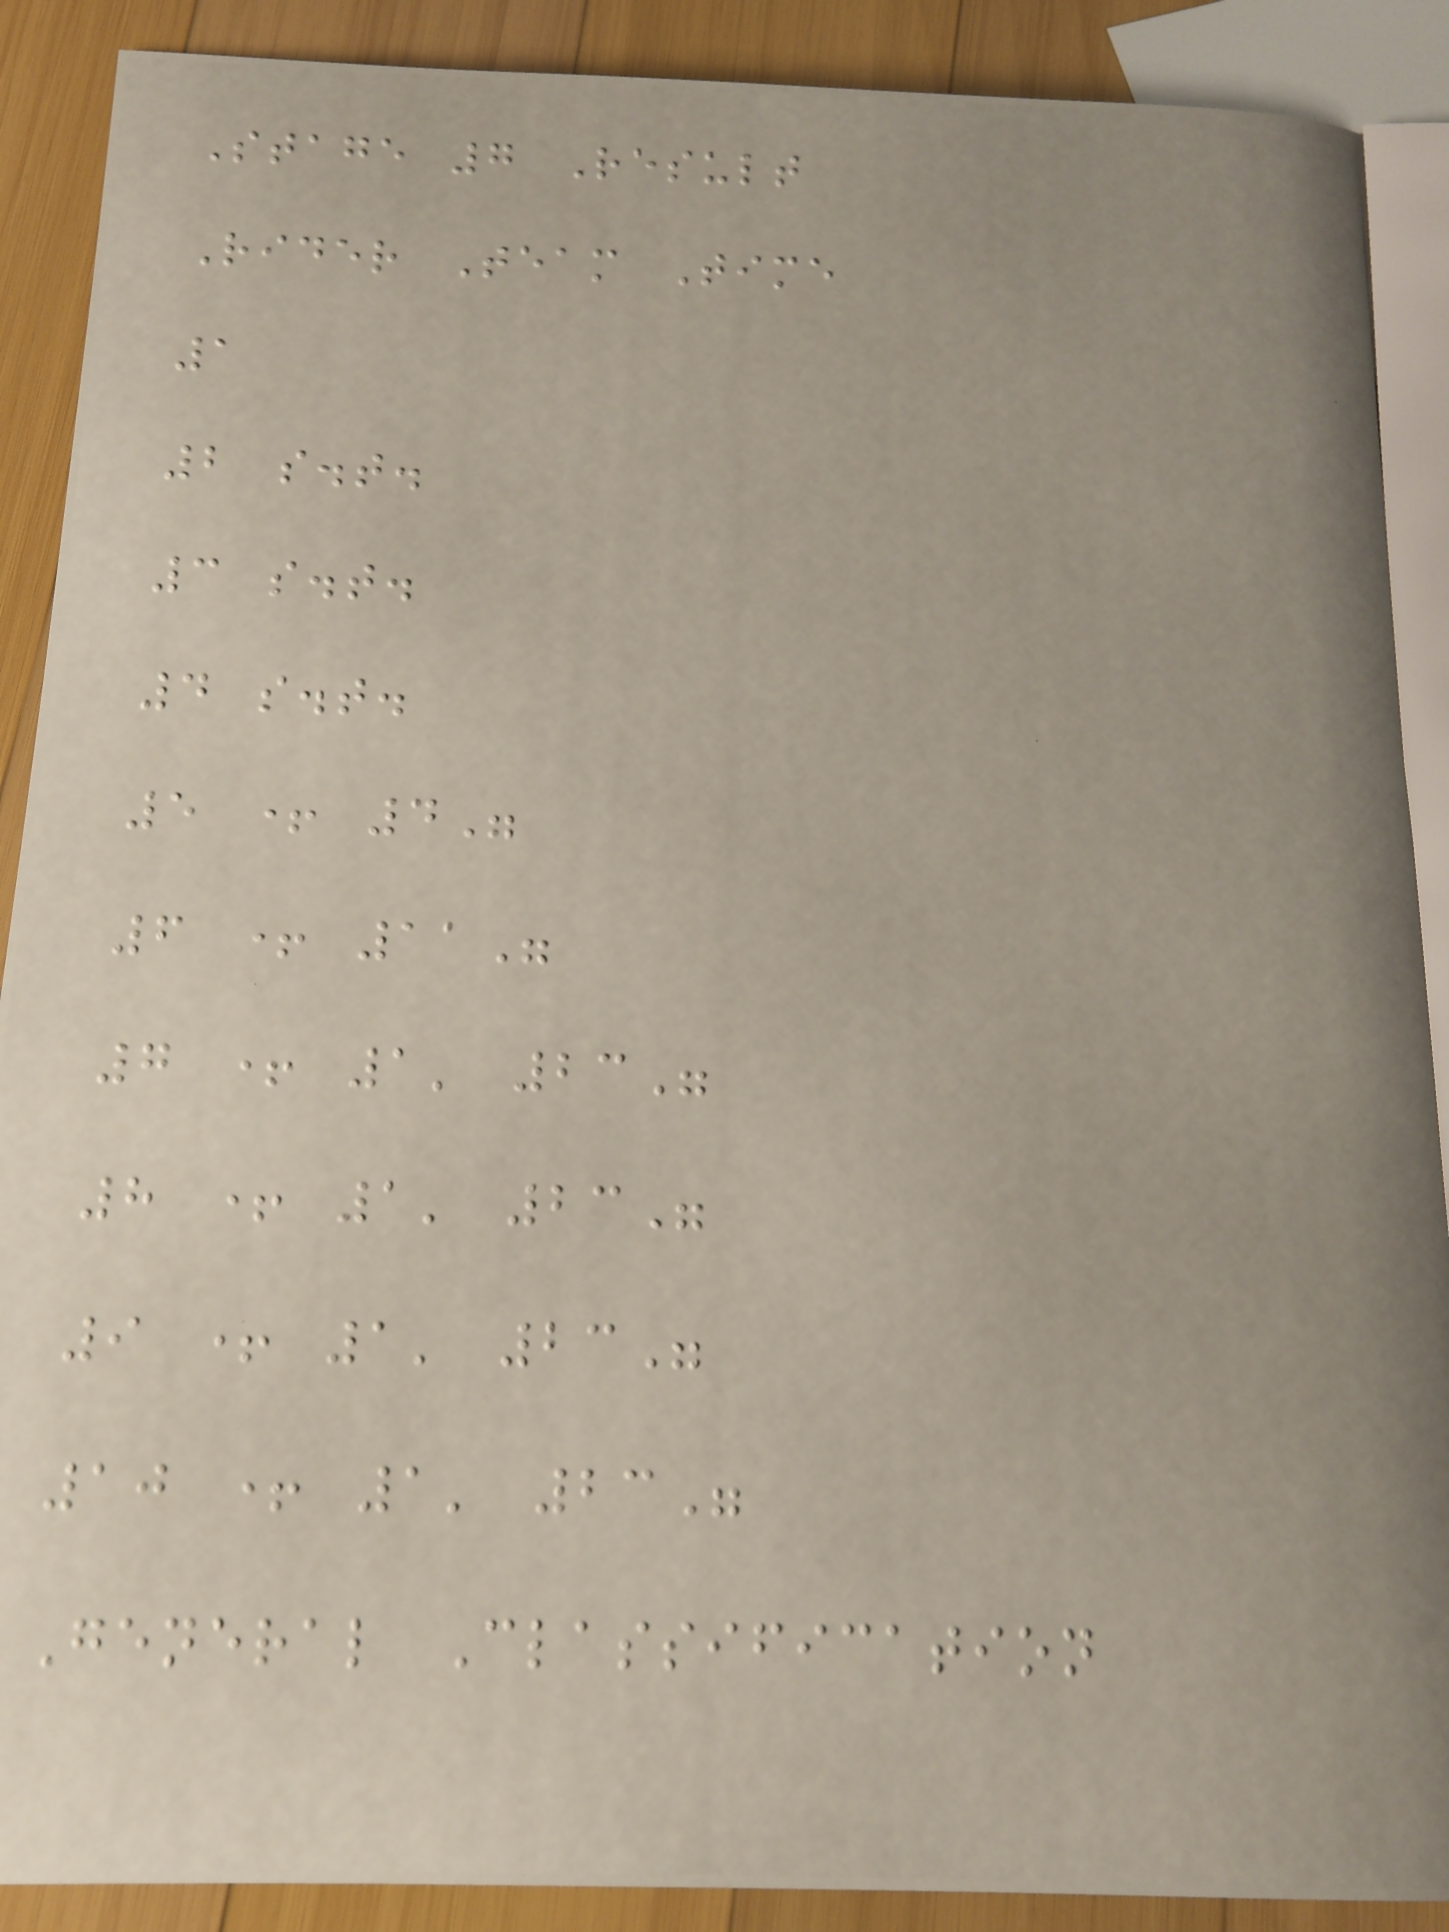Stage 7 Result
Rider Team Time
1
2 s.t.
3 s.t.
4 s.t.
5 + 4"
6 + 11"
7 + 1' 23"
8 + 1' 23"
9 + 1' 23"
10 + 1' 23"
General Classification
